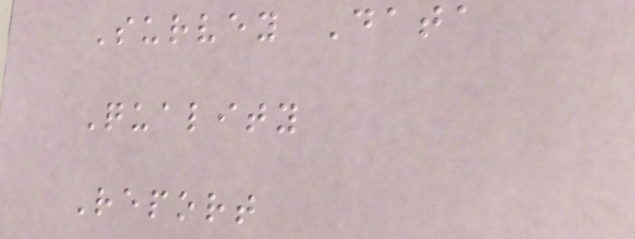Survey Data
Quality
Report
